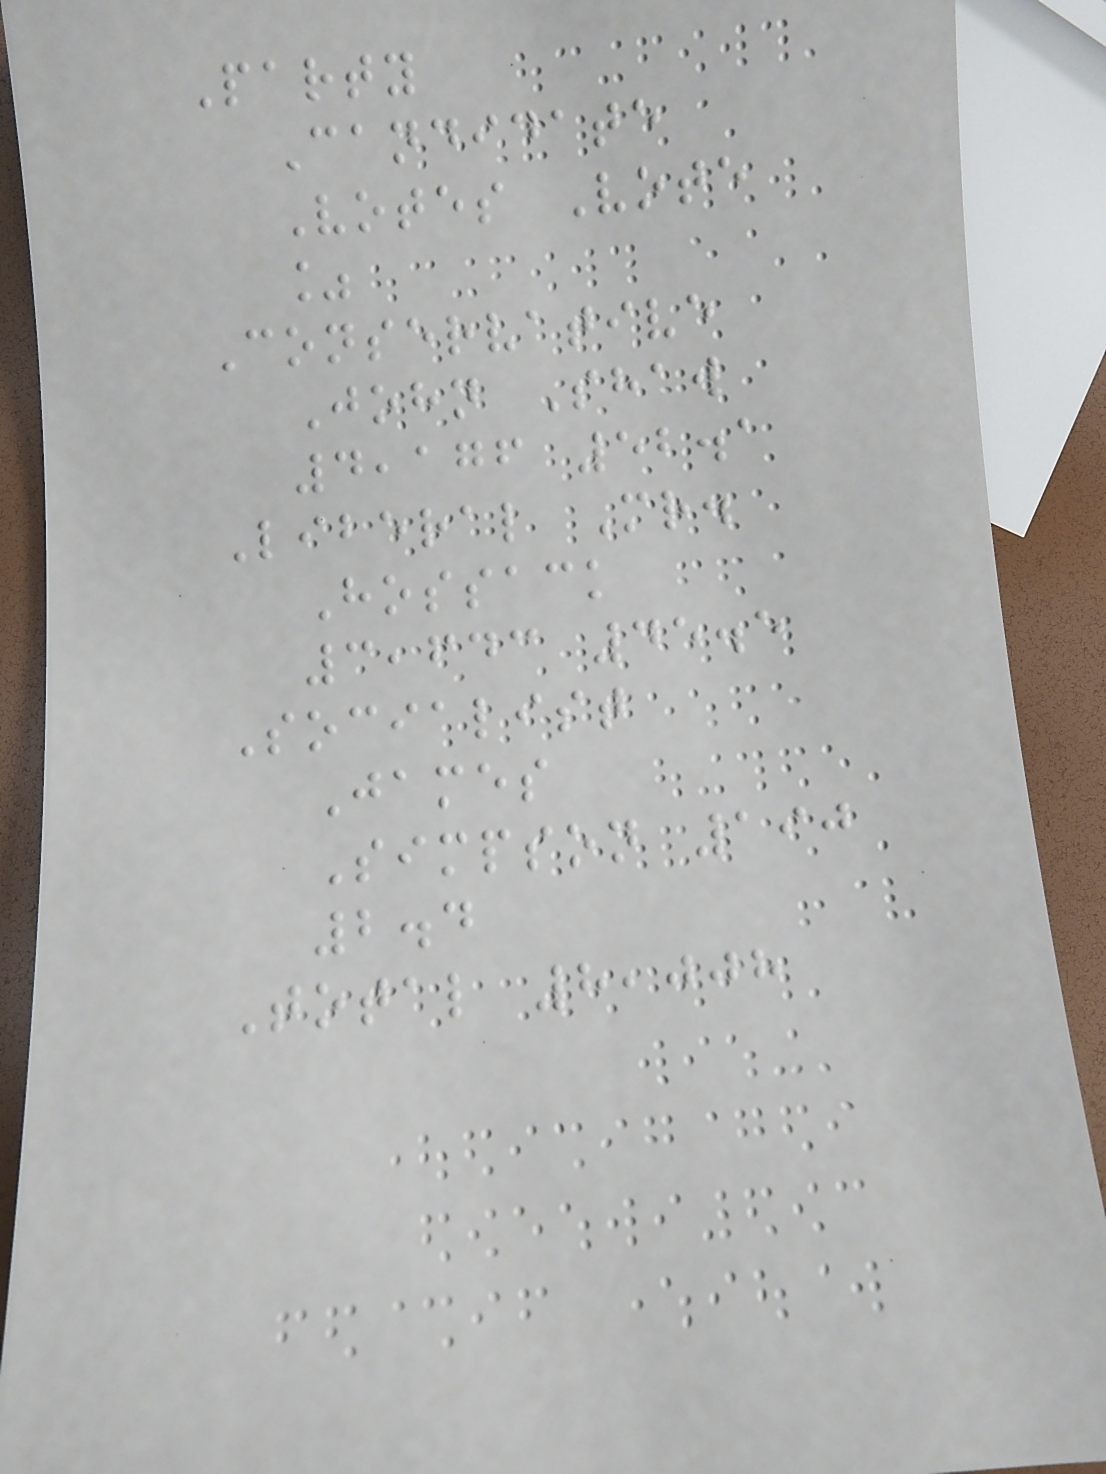Party
Candidate
Votes Vote
%
Conservative
John Shaw
4,176 52.1
Liberal Mr.
Hossack
3,643 45.5
Socialist
James
Simpson 190
2.4
Total 8,008
